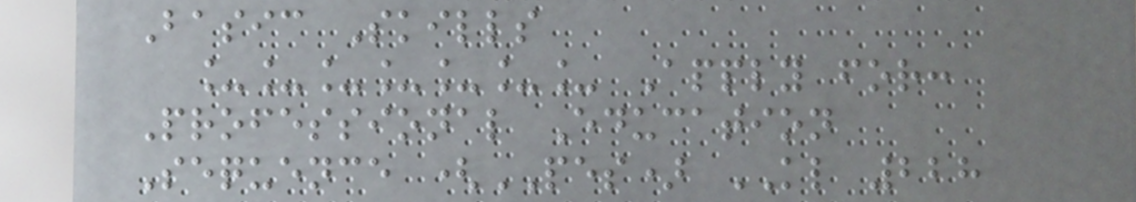Basic Skills
_______ Apply for:
Professional Education
Sequence (PES) KL 228
